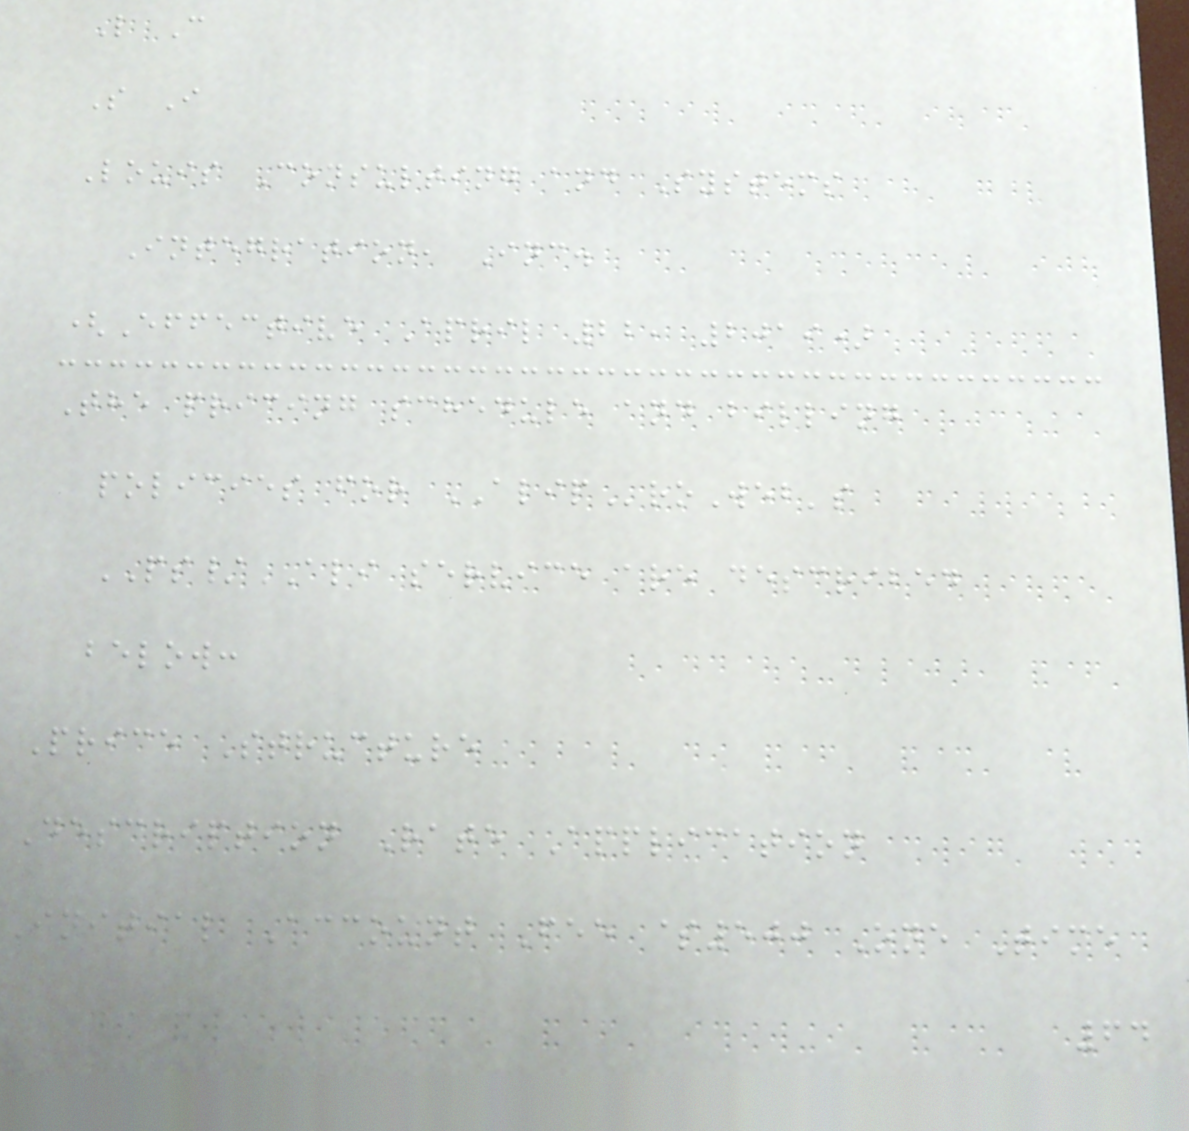L C
S I
Louis Consulting and Systems
Integration, Inc.
(Effective April 22, 2019)
The pricing schedule and billing
policies for ALIProWeb's
PS/ALI service are described
below:
Price Structure
Description Rate Application
Initial Account Fee $500 One Time
64
